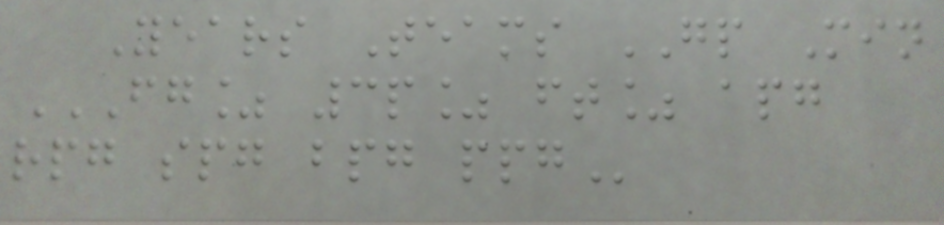Years Teams GP Min
FG% 3P% FT% APG
RPG SPG BPG PPG
